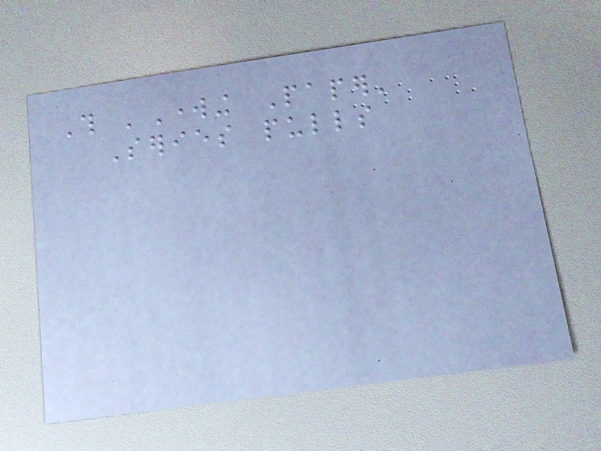This 'Working Paper'
Series pulls
